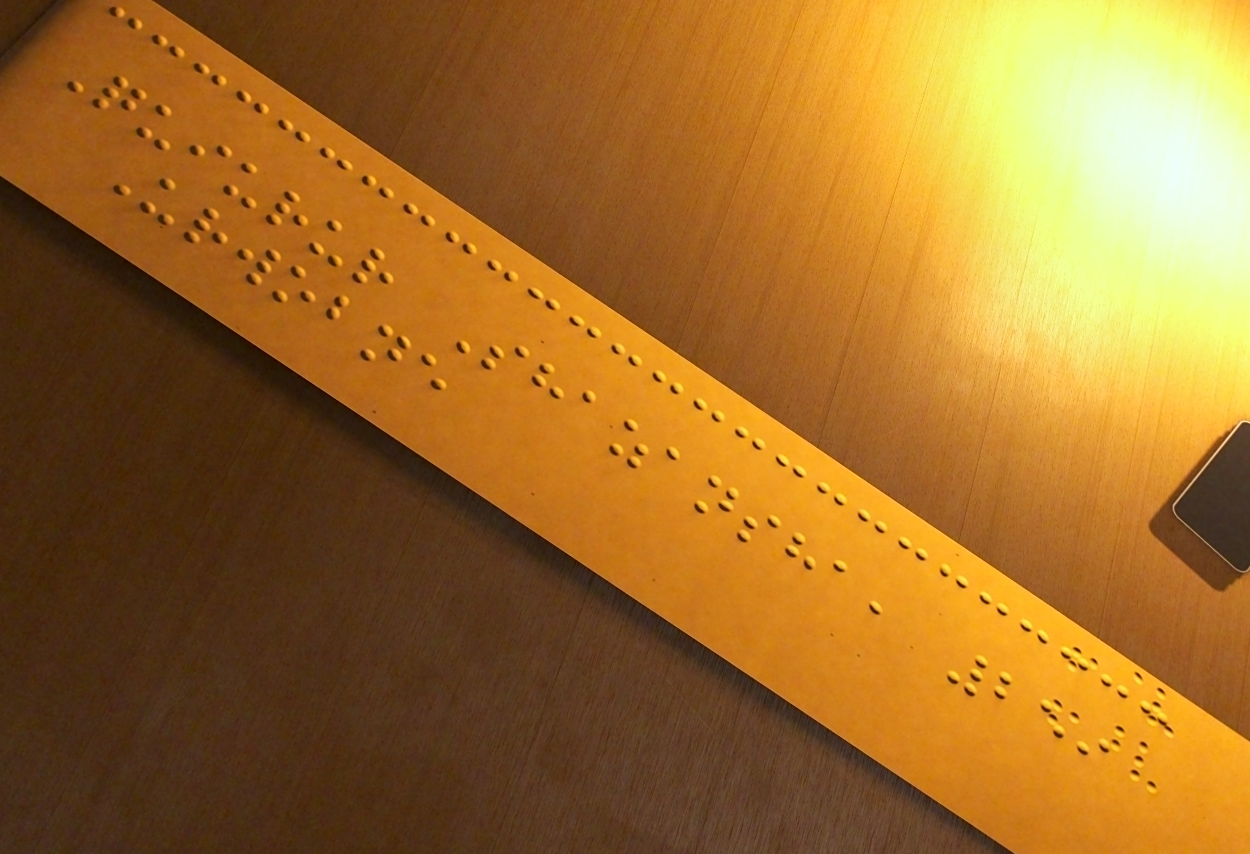Quiurur Shazansha, 259
Urwobne
